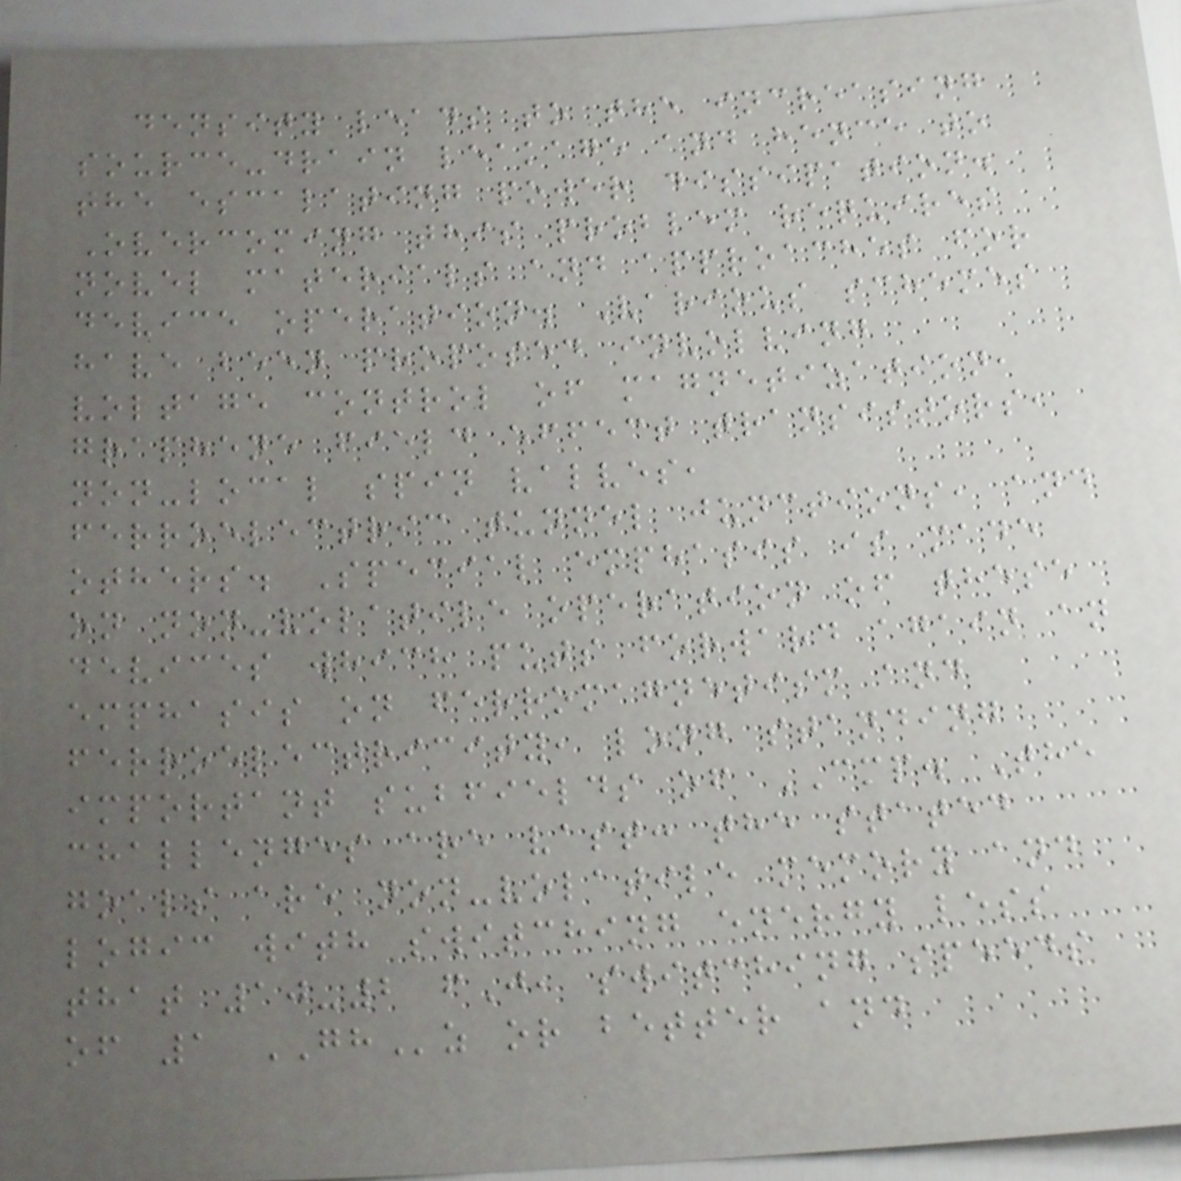density leads to the increasing
source-drain leakage and hence to
the escalating power dissipation.
Overcoming this problem requires
novel materials and approaches for
device operation. Various schemes
have been proposed involving
voltage control of magnetization,
graphene field effect transistors,
non-local spin valves,
ferroelectric tunnel junctions, and
others. Special emphasis is made
on non-volatile operation of these
devices which puts forward again an
emphasis on ferromagnetism and
ferroelectricity, long standing
important subfields of CMP. The
challenges are vast: the stated
goals are non-volatile memory and
logic with switching energy less
that 10-2 fJ, switching speeds
of 1 GHz or better and
